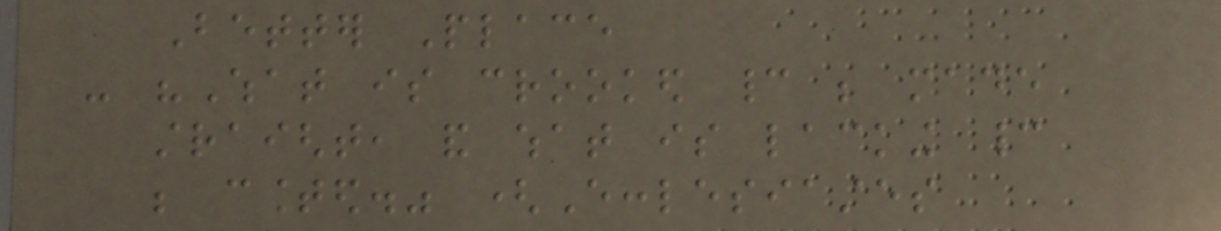Better Place
- "What is crooked cannot be made
straight, and what is lacking cannot
be counted." (Ecclesiastes
